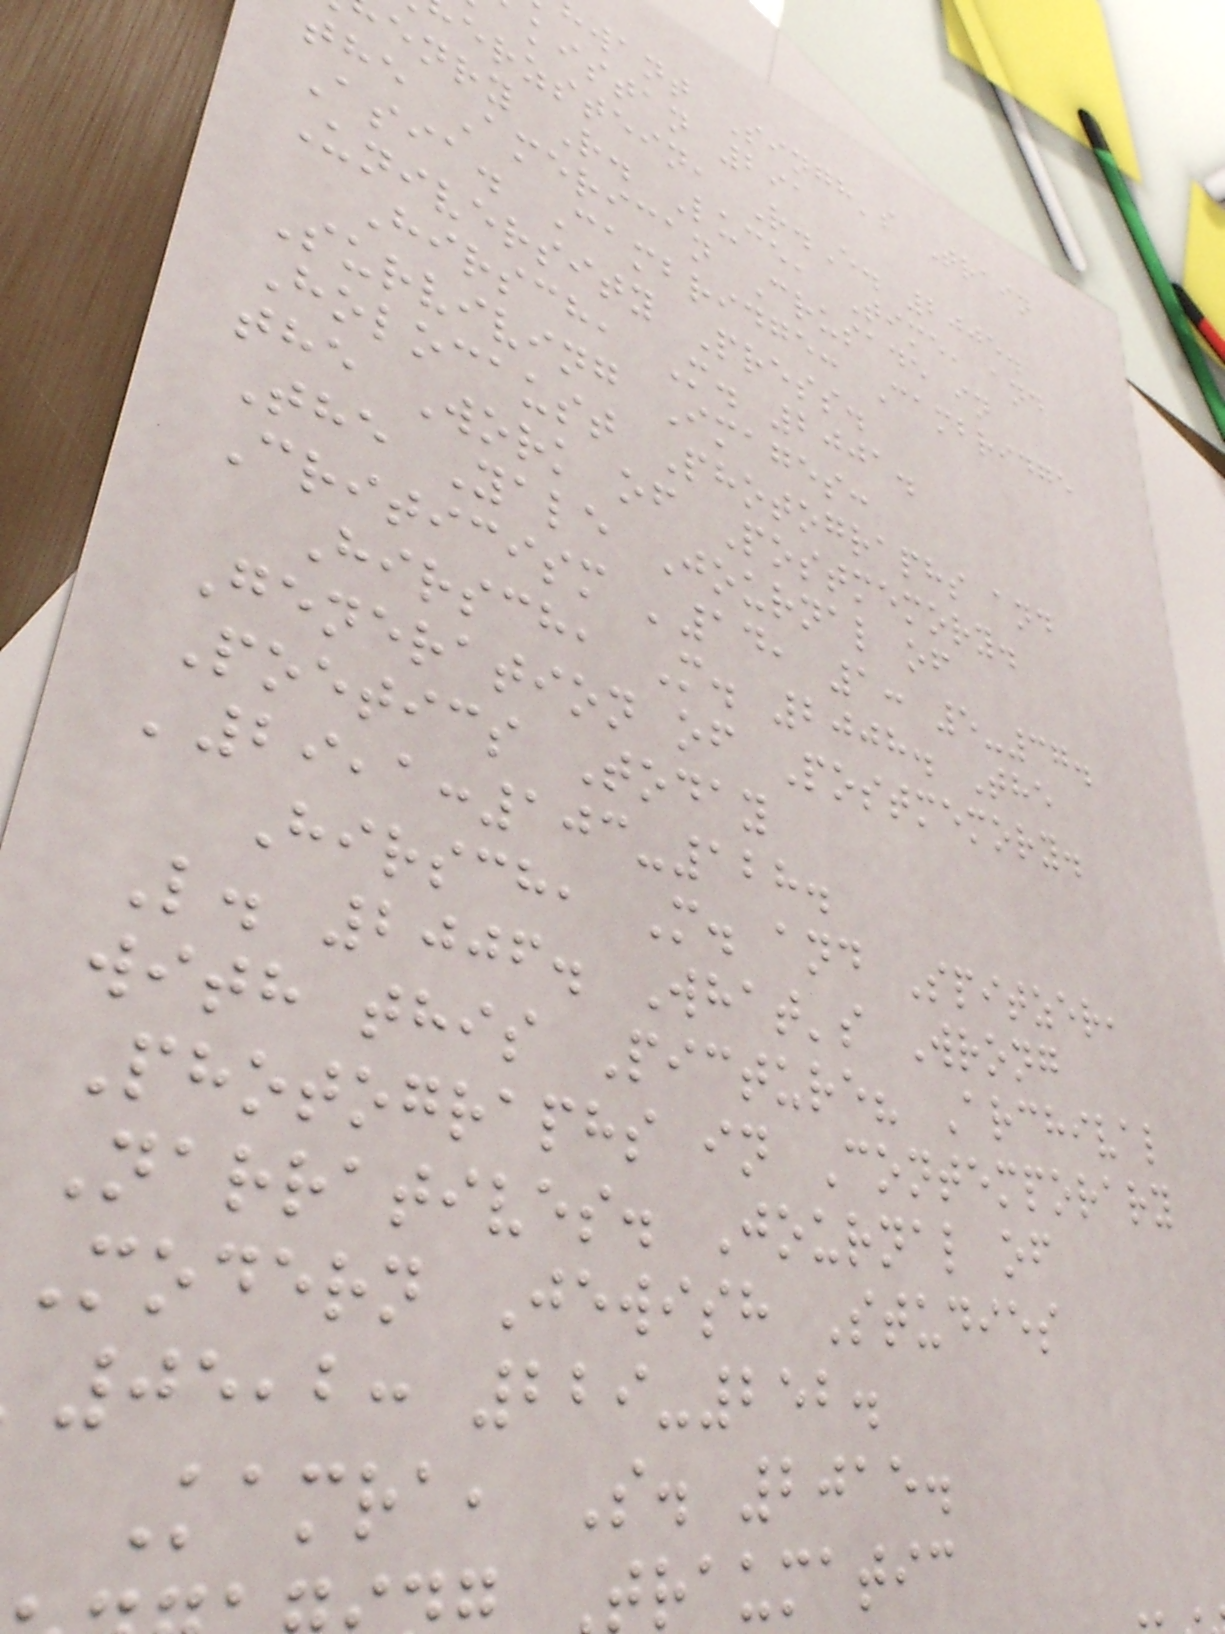want Singh's Train
kistan 291
erzstein, R.E. 2005.
enry R. Luce, Time, and
the American Crusade in
Asia. Cambridge: Cambridge
University Press.
Hirsch, M. 2001.
Surviving Images:
Holocaust Photographs and
the Work of Postmemory.
The Yale Journal of
Criticism '14, 1: 5-37.
Hirsch, M. 2008. The
Generation of Postmemory.
Poetics Today
'29,1:103-128.
Hirsch, M. and Spitzer,
L. 2006. What's Wrong
with this Picture? Archival
Photographs in Contemporary
Narratives. Journal of
Modern Jewish Studies
05,2: 229-252.
Kamra, S. 2015.
traumatic
